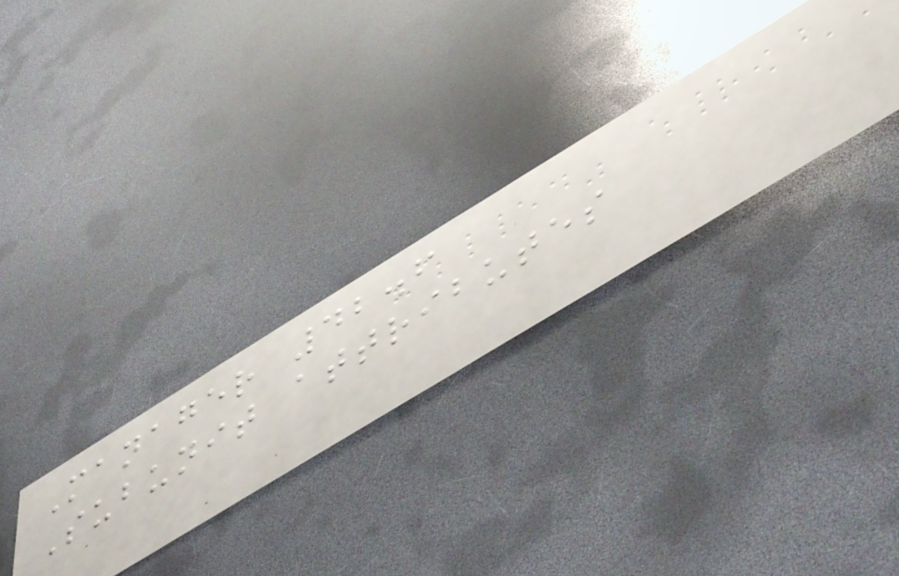Manager 42.6
Subunit attributes
